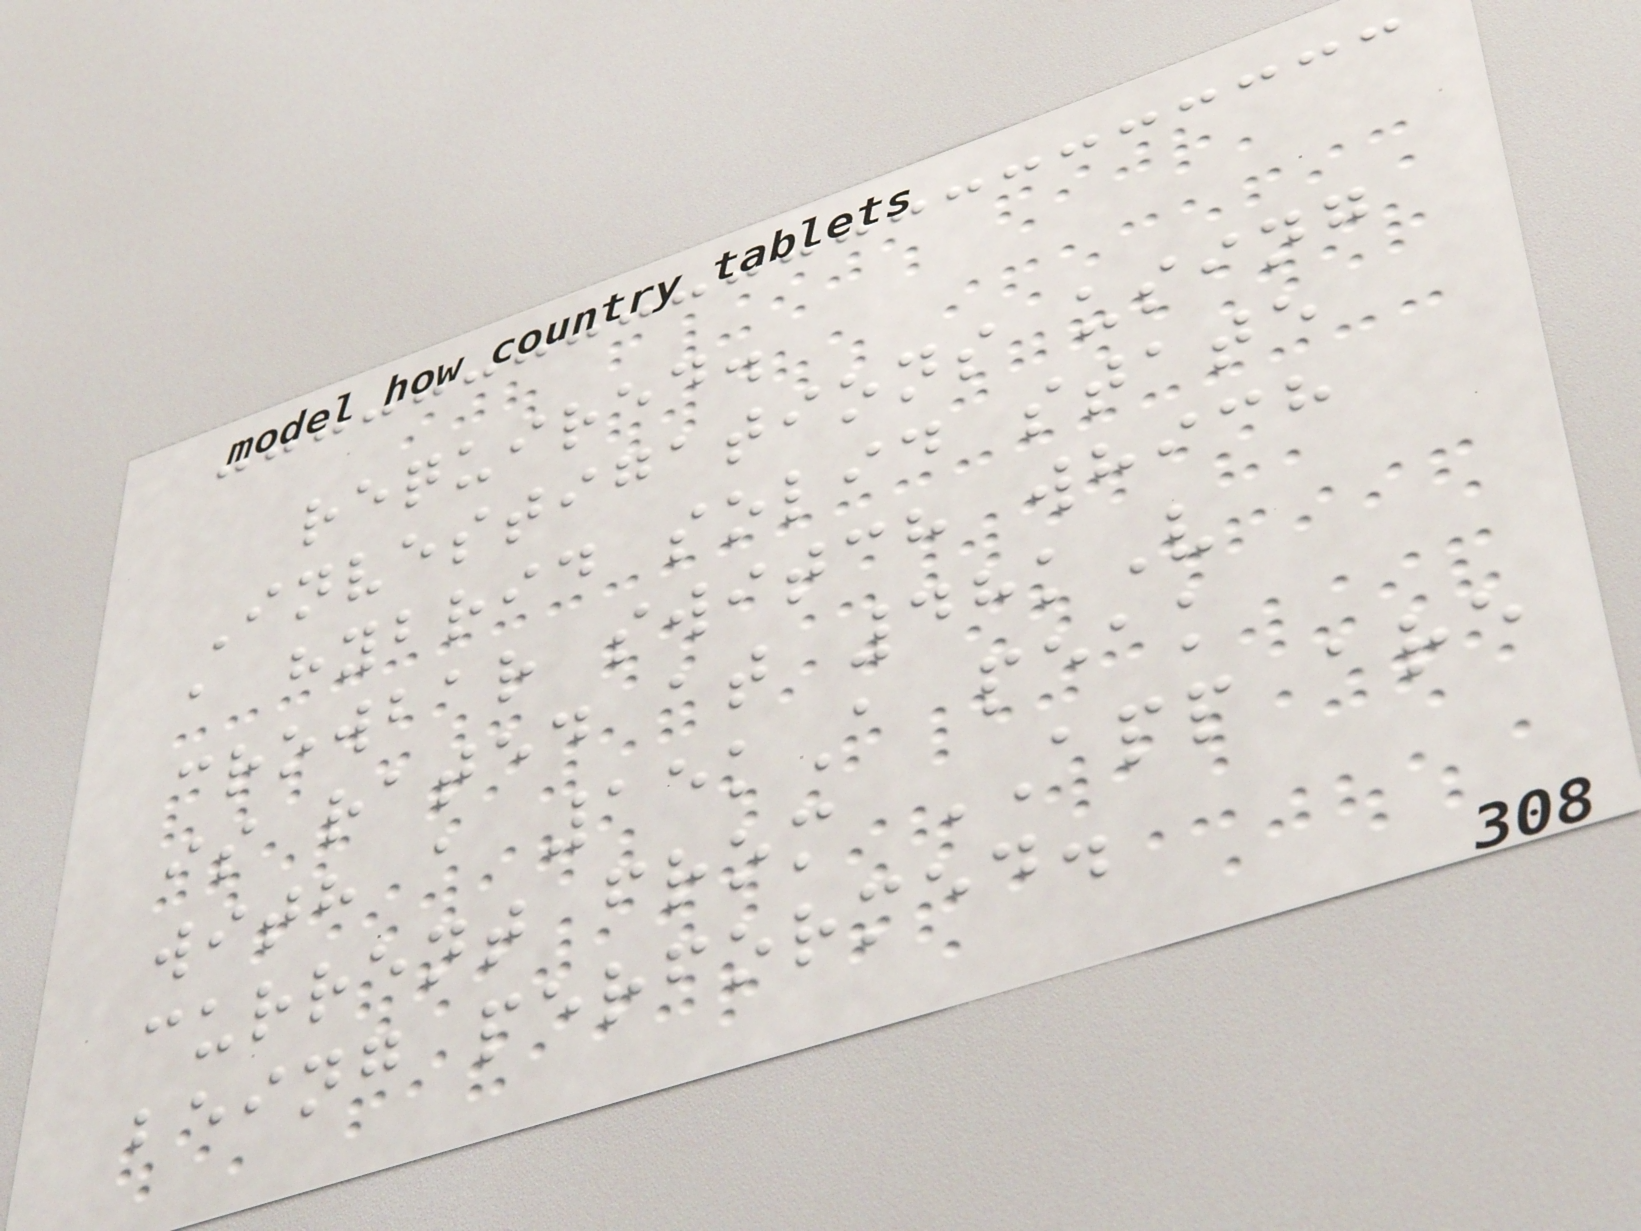required.
Investigations using
a hybrid solid state
crowbar switch which
is rated at 48kV
with a 15kA peak
current from APP are
being performed.
